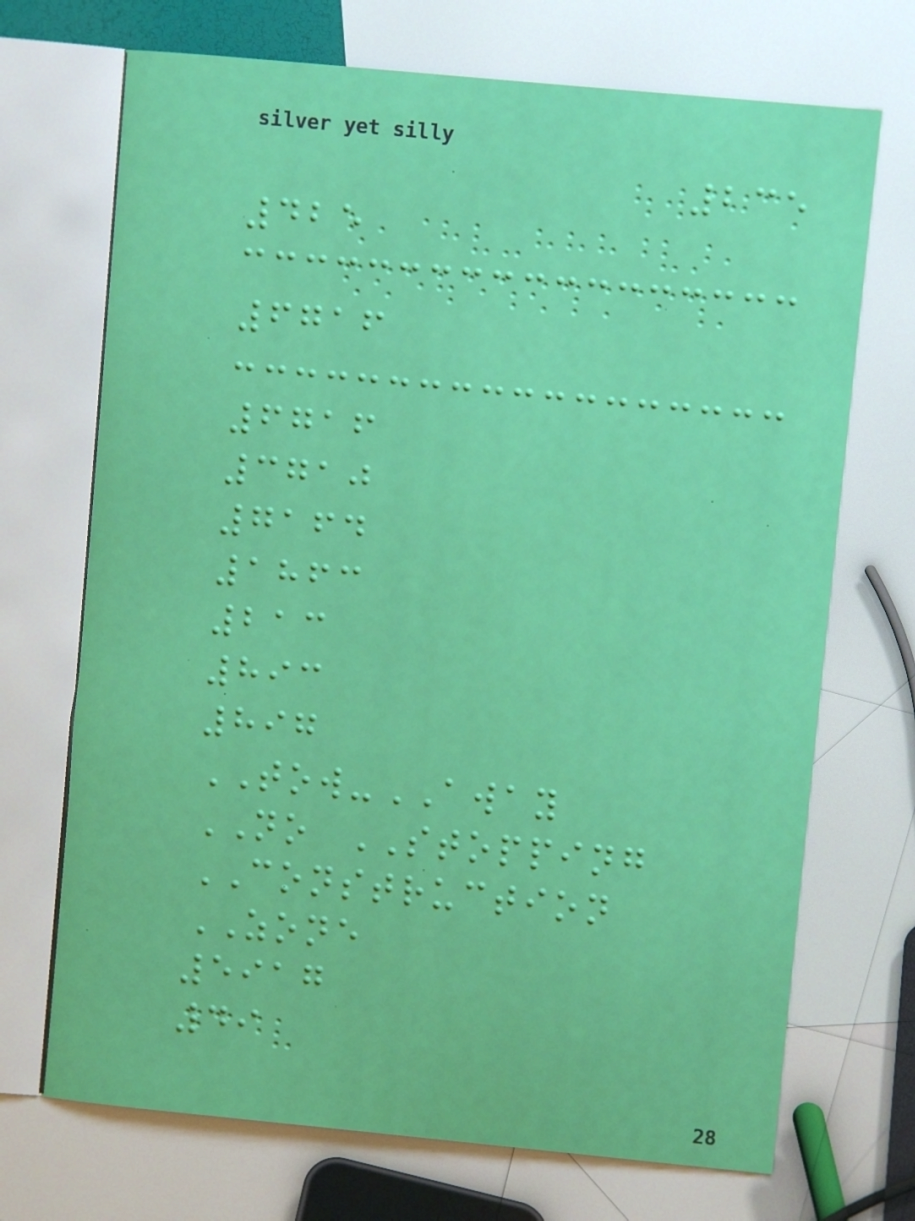235
425
6716
6716
3710
7164
1863
213
893
897
TOW-AWAY
NO STOPPING
CONSTRUCTION
ZONE
5917
49
